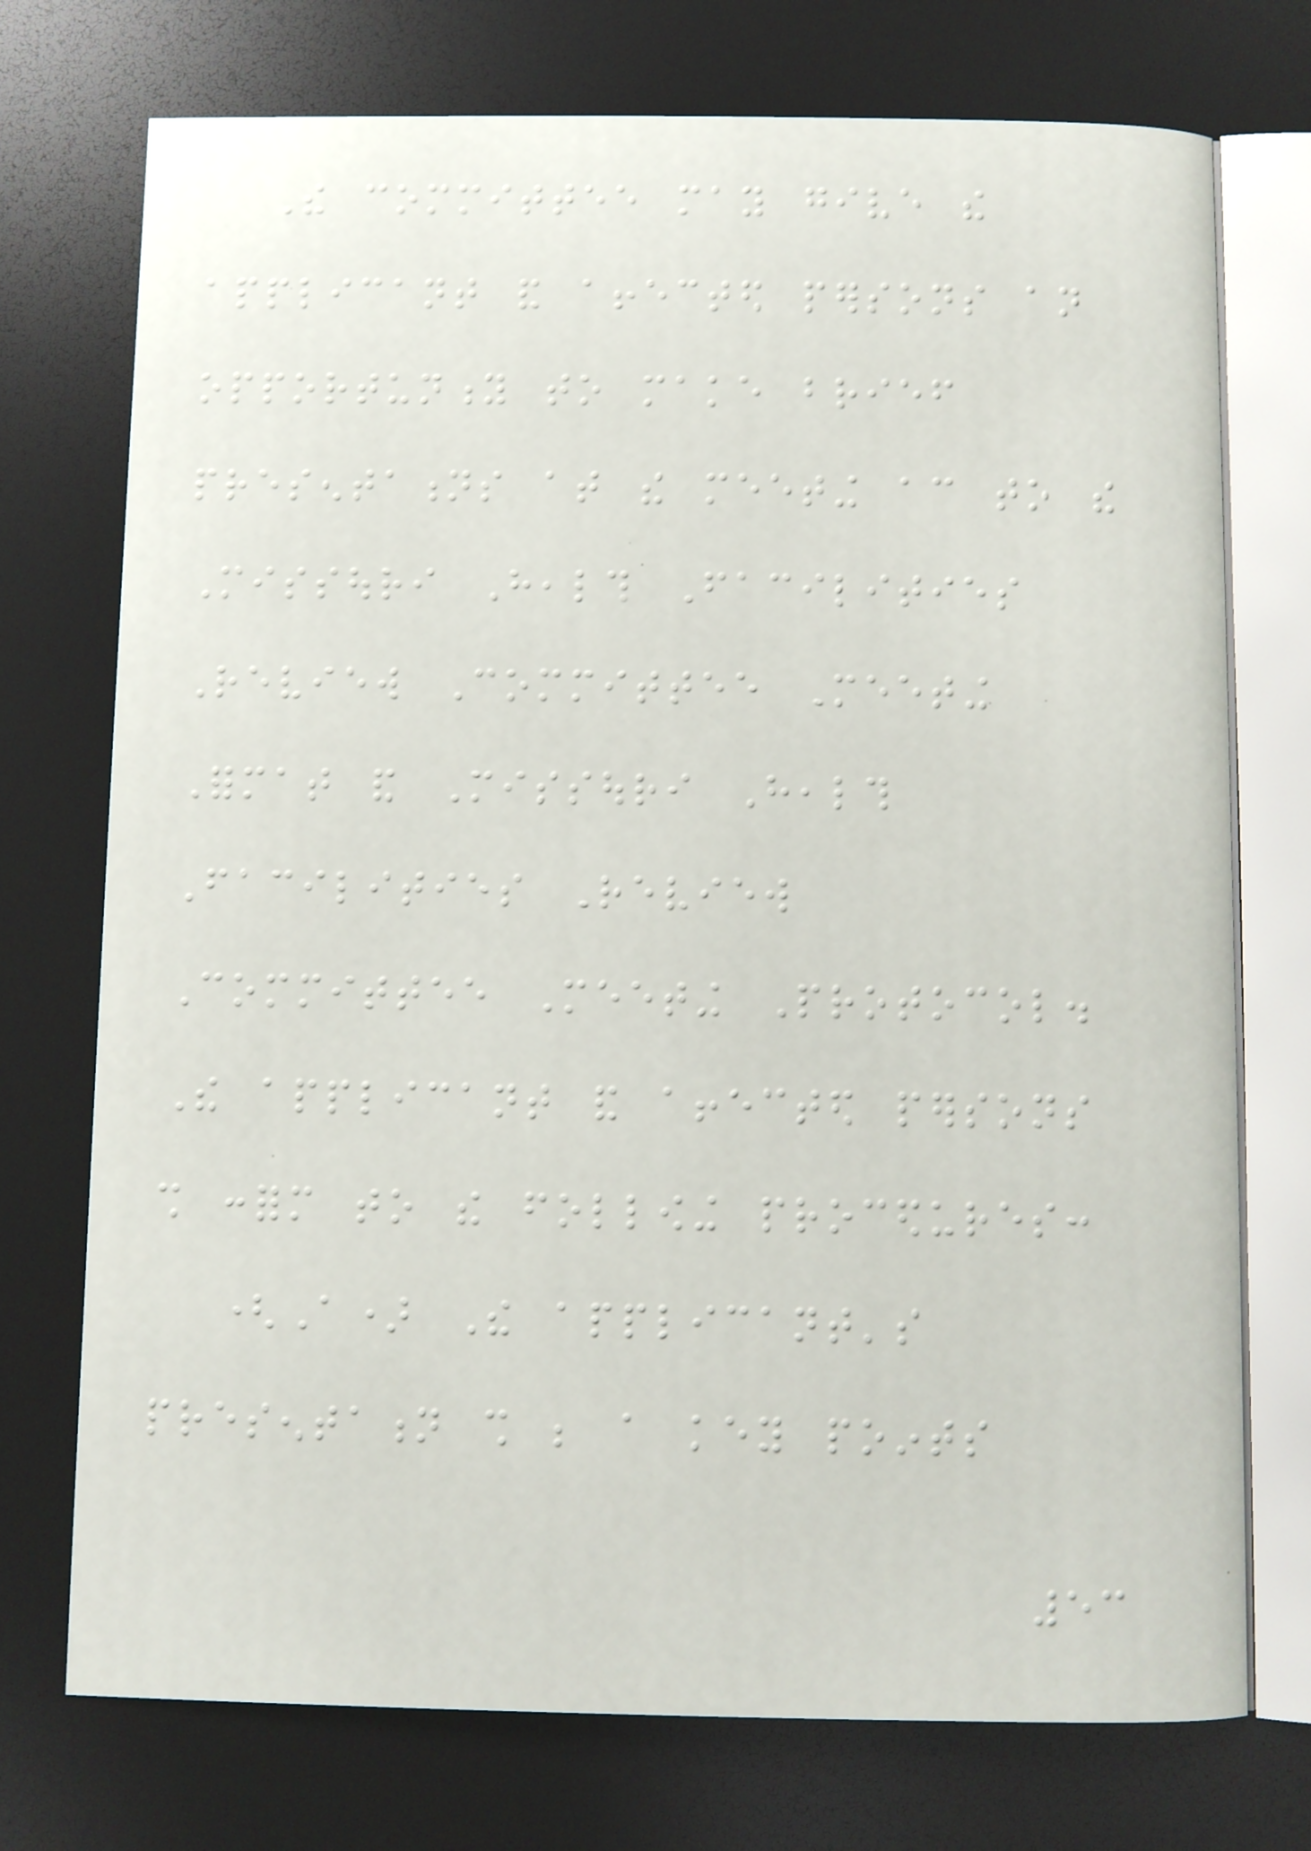The committee may give the
applicant and affected persons an
opportunity to make brief
presentations at the meeting according to the
Missouri Health Facilities
Review Committee Meeting
Format and Missouri Health
Facilities Review
Committee Meeting Protocol.
The applicant and affected persons
shall conform to the following procedures:
(A) The applicant's
presentation shall be a key points
53
